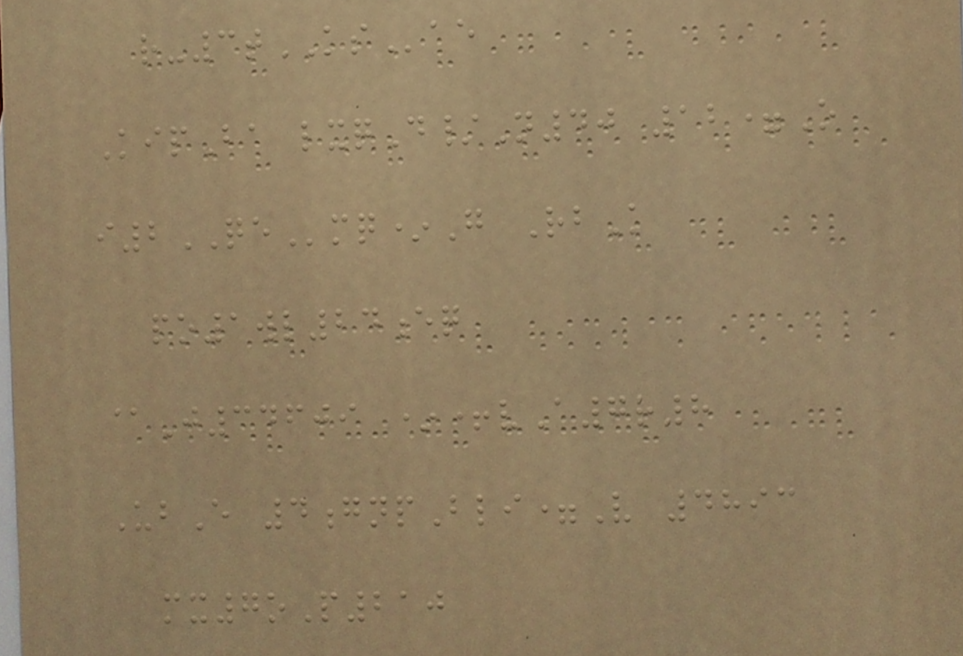r-3tKSae
KipBa lxqD/N40 12=O
i2QEmq*G RbK
po1wl24eq
@J34609 *+vA7r8
UbE 4gnpBli=V 4893
mx7oP210
